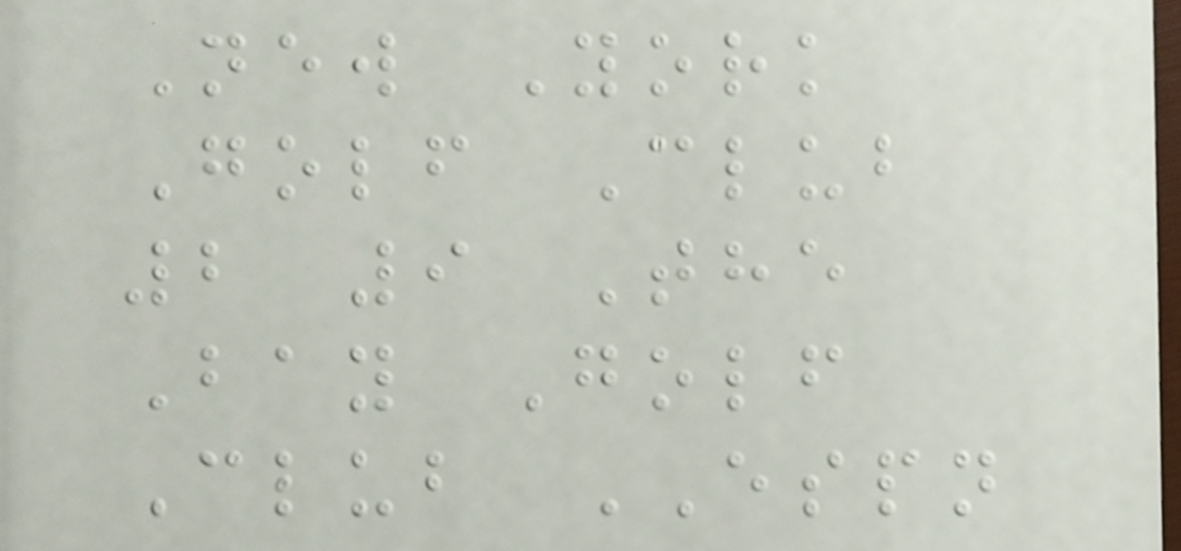New York
Golf Club
2 9 The
Bay Golf
Club ESPN
